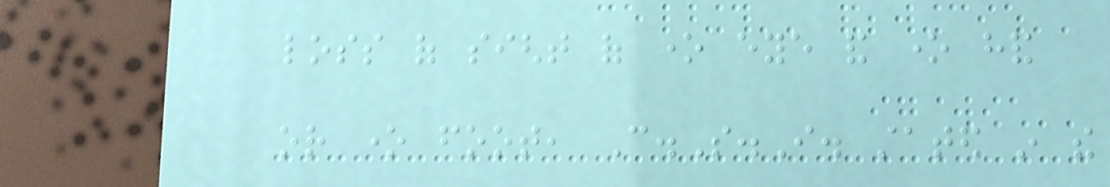loss of sight of one eye and one hand
or one foot, C.S.I. stated in the
